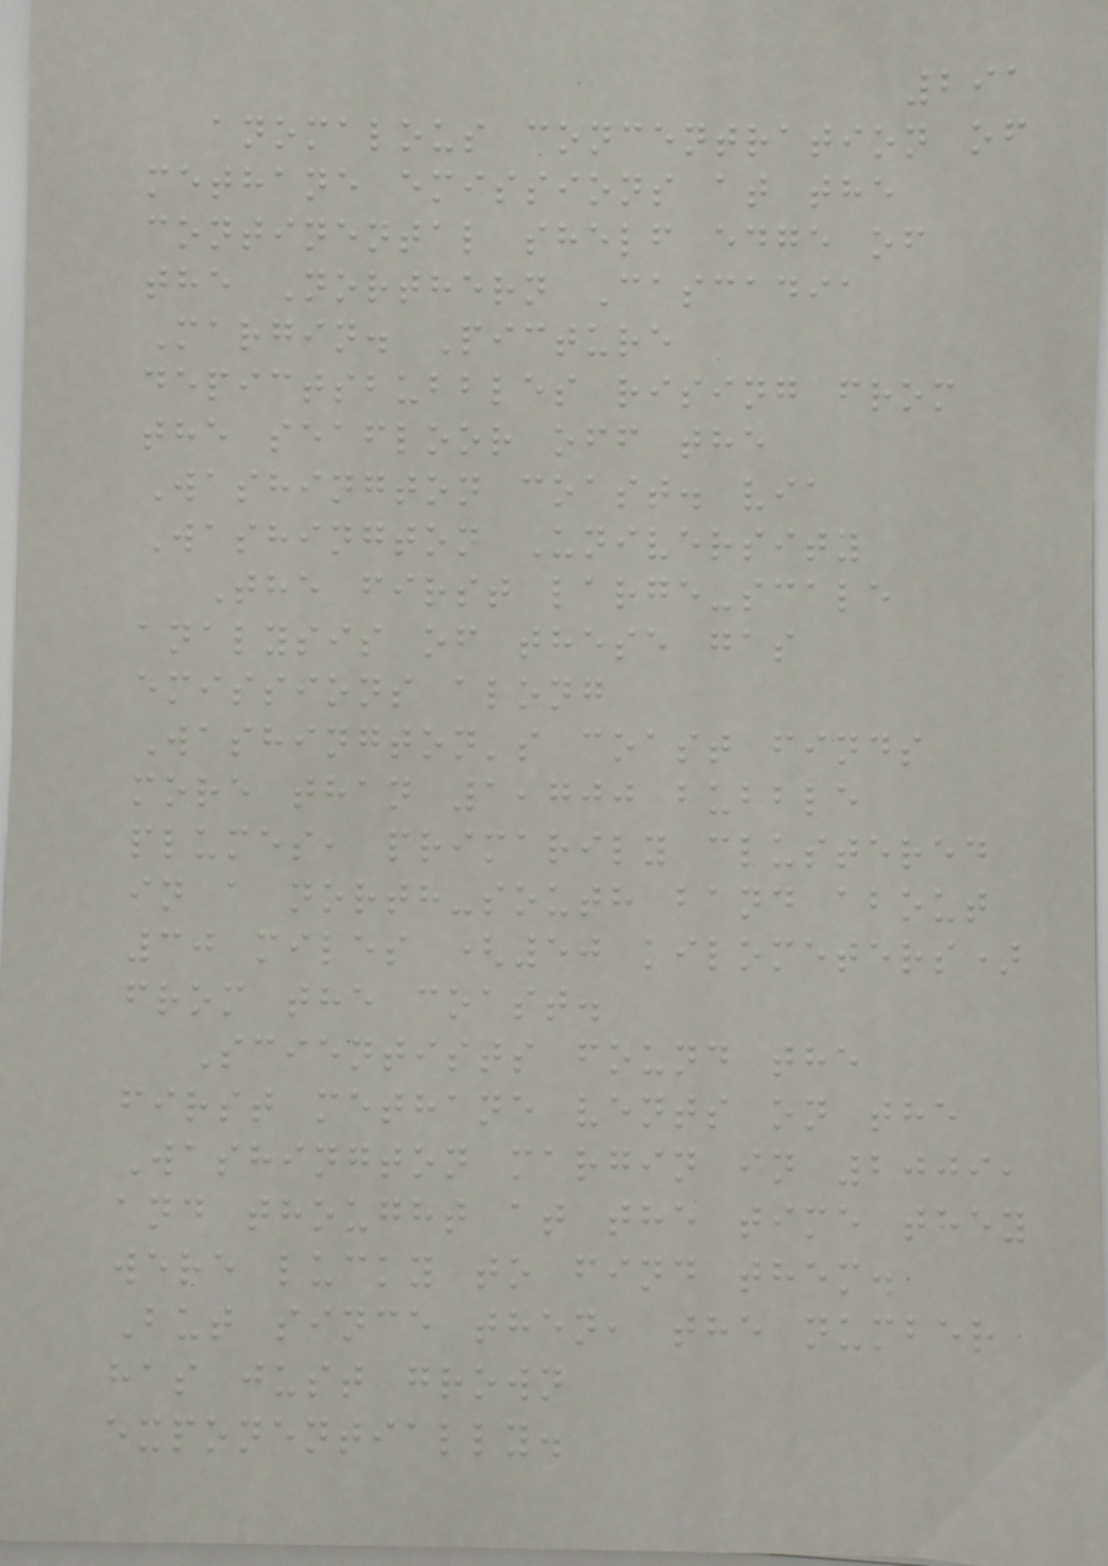291
anomalous concentration of
methane emissions at the
continental shelf edge of
the Northern Cascadia
Margin. Picture
depictsbubbles rising from
the seafloor off the
Washington coast. via
Washington University
The first large-scale
analysis of these gas
emissions along
Washington's coast finds
more than 1,700 bubble
plumes, primarily clustered
in a north-south band about
30 miles (50 kilometers)
from the coast.
Scientists found the
first methane vents on the
Washington margin in 2009,
and thought at the time they
were lucky to find them.
But since then, the number
has just grown
exponentially.
